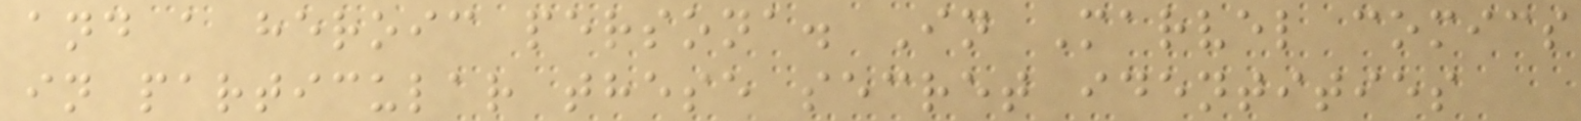and a heroic persona. In Marvel comics
in particular these secret identities
